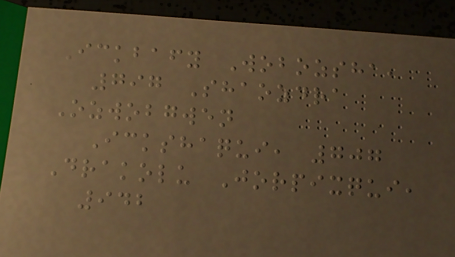Ickbafy Wobozsha,
797 Shaozdra
Ozwobgwen
Ickshaqui, 707
Drakolu Jorpixqui,
942
